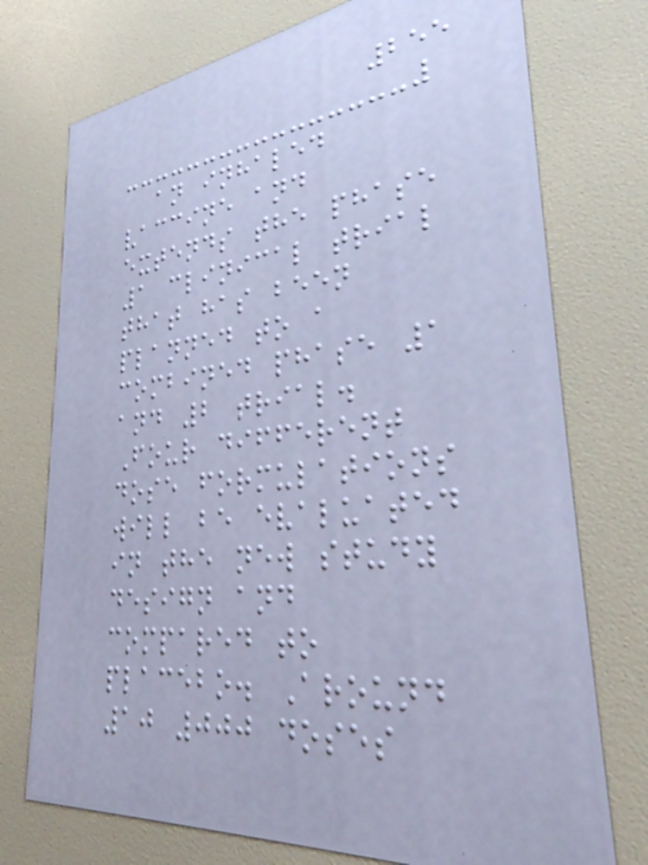255
an inhaled
vaccine and
extends the phase
1 clinical trial
that has been
planned to a
combined phase 1
and 2 trial.
Four different
dose formulations
will be evaluated
in the new study
design and
compared to
placebo. Around
10 000 doses
